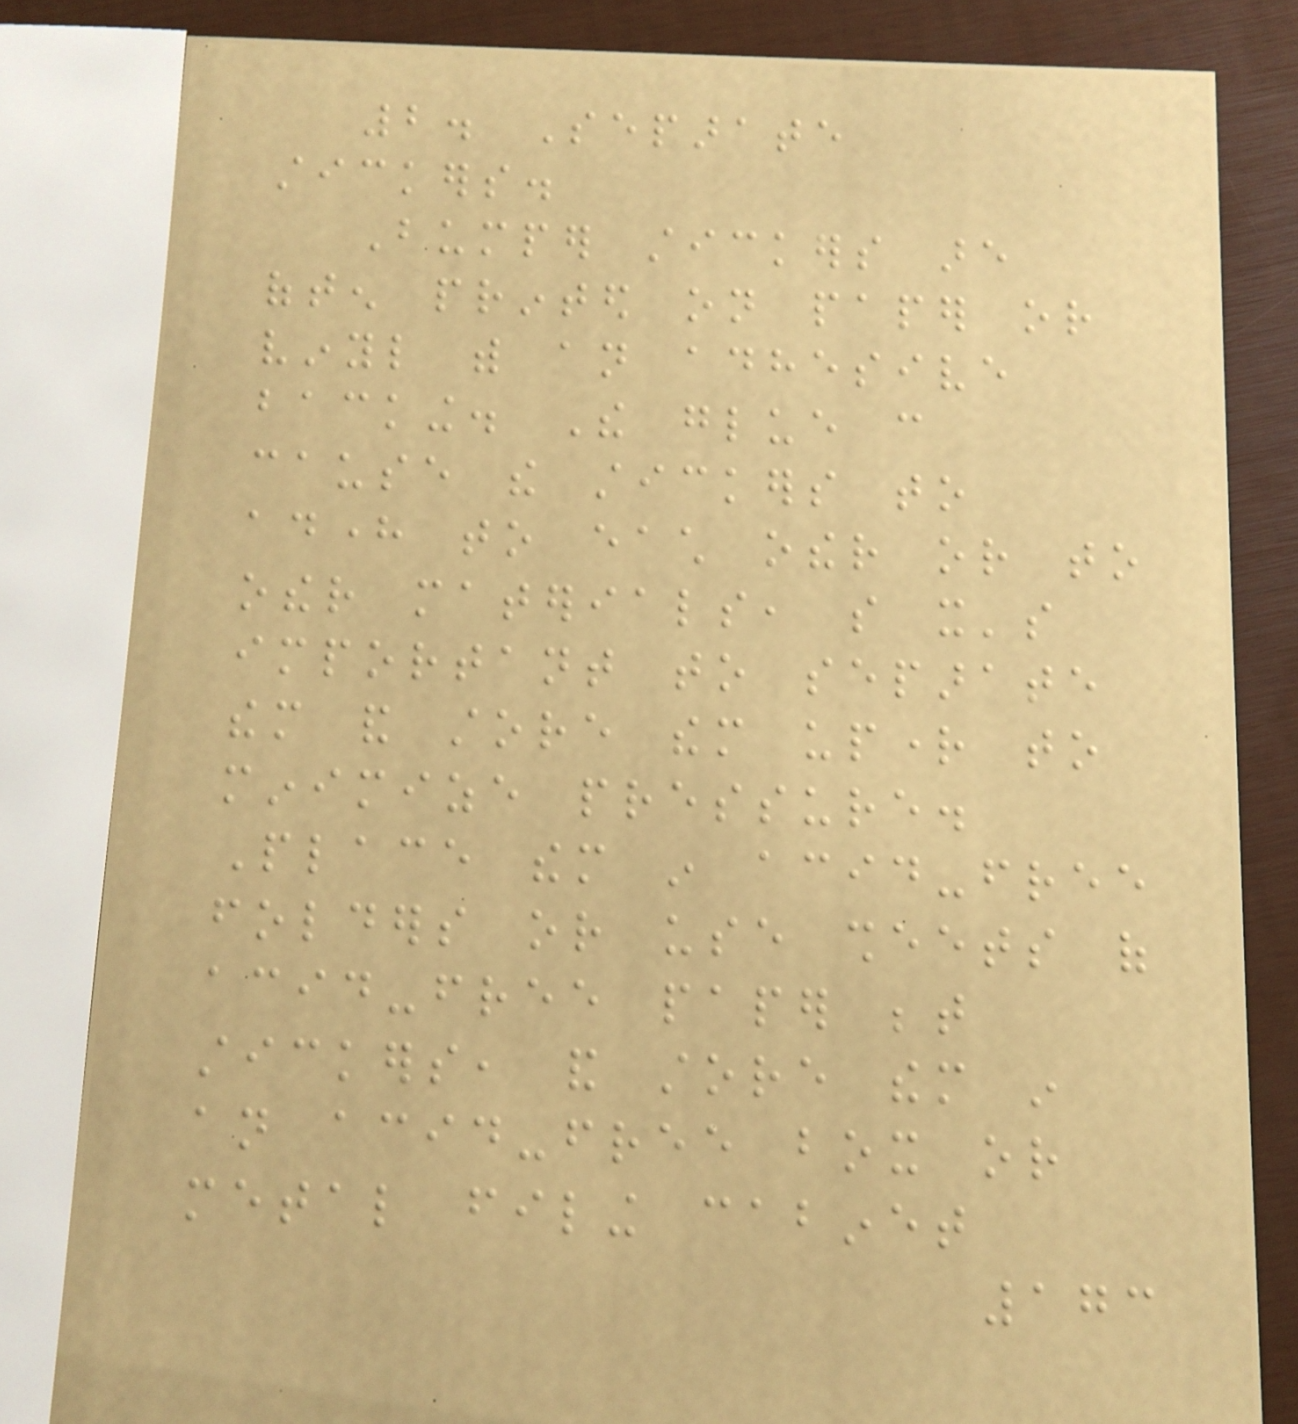2. Separate
stickers.
Bumper stickers are
often printed on paper or
vinyl with an adhesive
backing. The glue can
cause the stickers to
adhere to each other or to
other materials, so it's
important to separate
them and store them upright to
minimize pressure.
Place them in acid-free
folders or use sheets of
acid-free paper between
stickers, and store them in
an acid-free box or
metal filing cabinet
173
